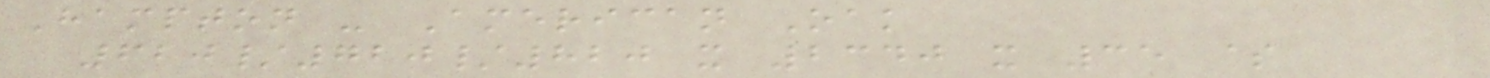Hampton - American Oak
620/720/820 x 2340 x 35 $
